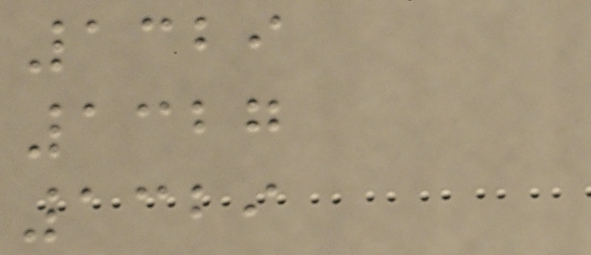1329
1327
1329
